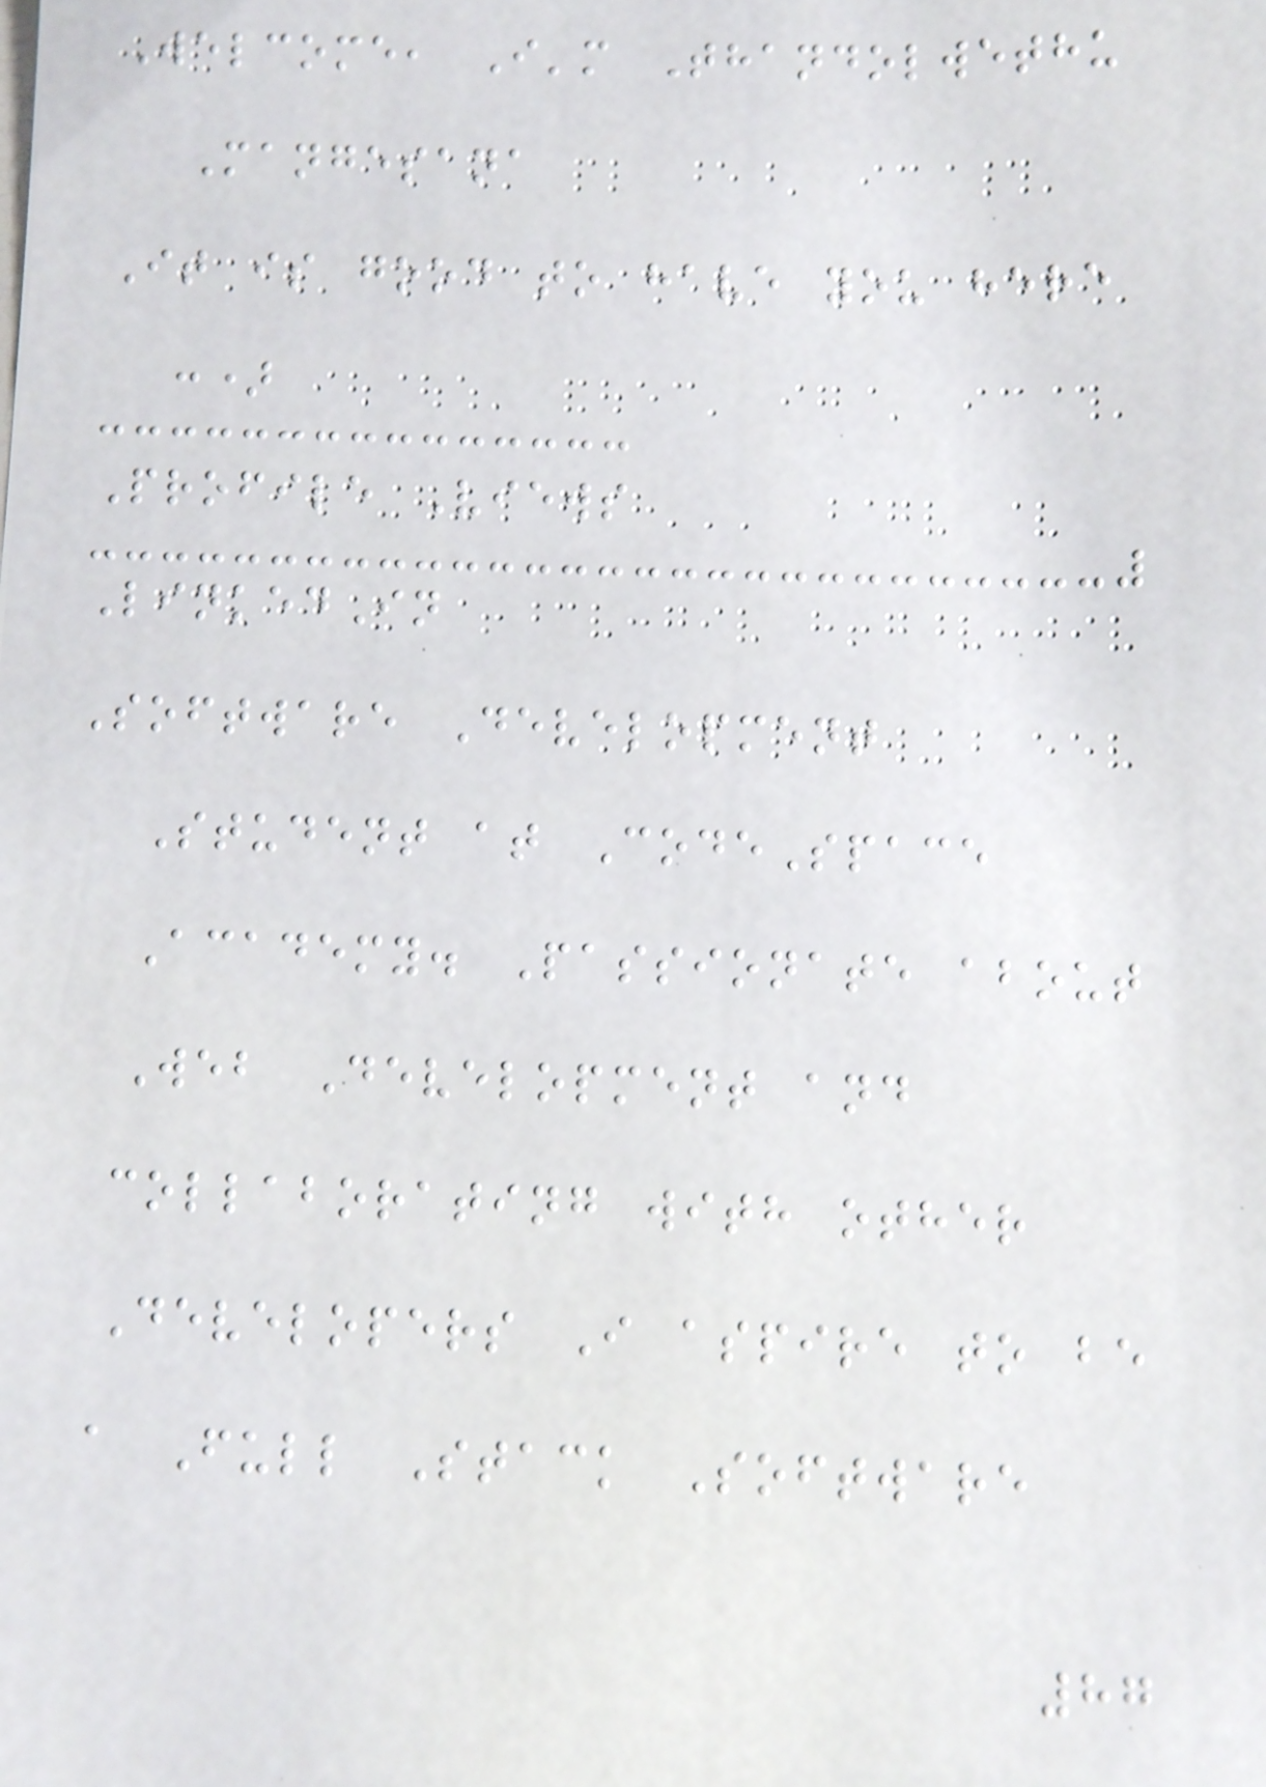Welcome, I'm Thandolwethu
Mangesana
It is good to have you here
:)
Profile Views
LinkedIn
Software Development
Student at CodeSpace
Academy. Passionate about
Web Development and
collaborating with other
Developers I aspire to be
a Full Stack Software
87
